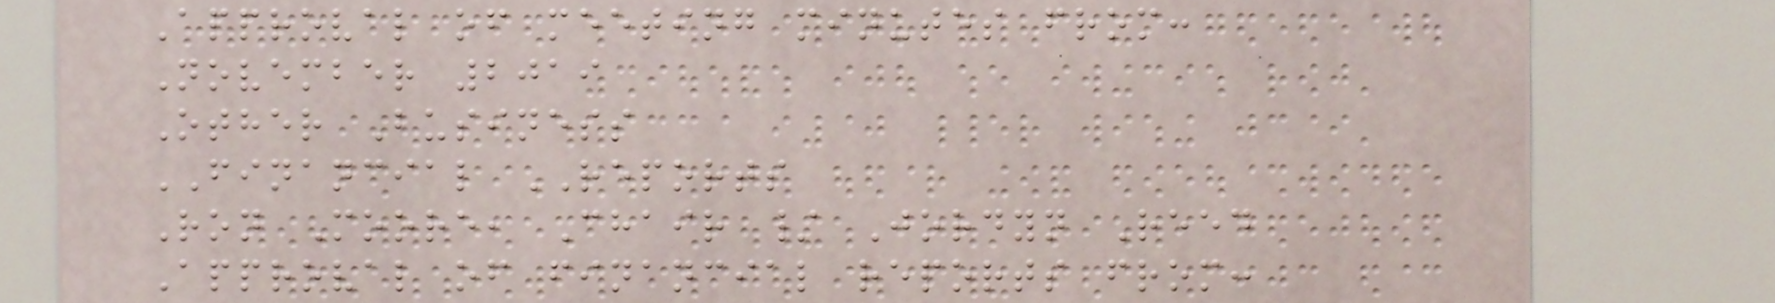Approval of meeting minutes from:
November 2019
Other Business
FINANCIAL REPORTS
Ron Moore, Chair / Jordyn Reed
Approval of financial reports from:
